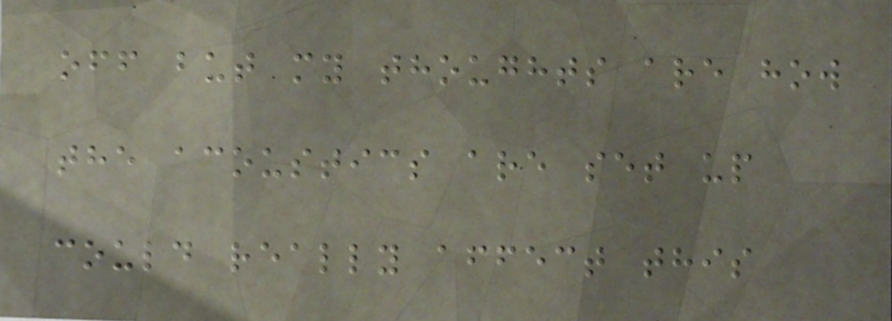off but my thoughts are how
the acoustics are set up
could really affect this
